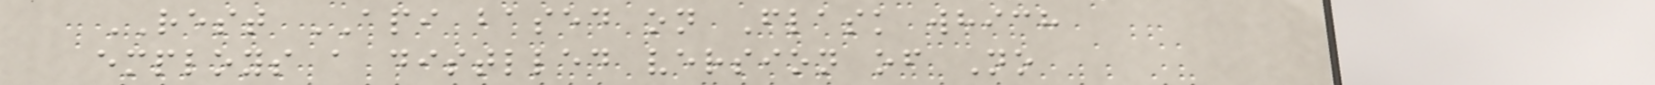REST API based on Flask which
employs a distlled version of No
